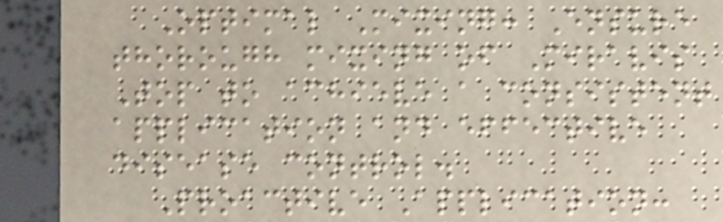Optimal Mixing: Ensure
thorough mixing of Miravis
Top to achieve a consistent
application and effective
disease control.
Proactive Application:
